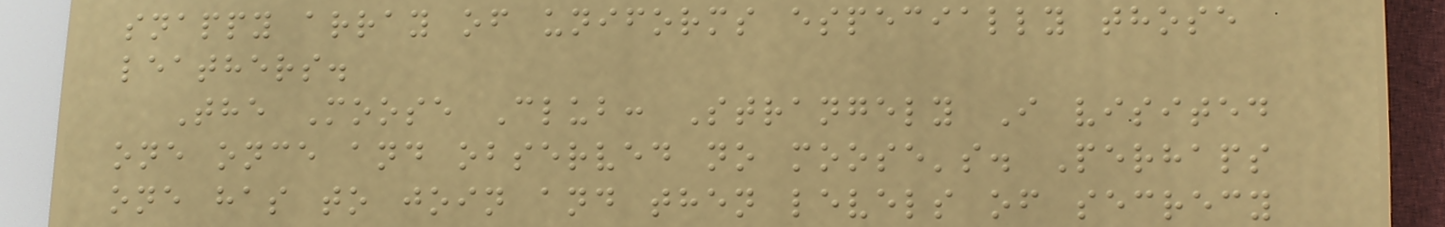snappy array of uniforms especially those
leathers.
The Moose Club: Strangely I visited
one once and observed no moose's. Perhaps
one has to join and then levels of secrecy
